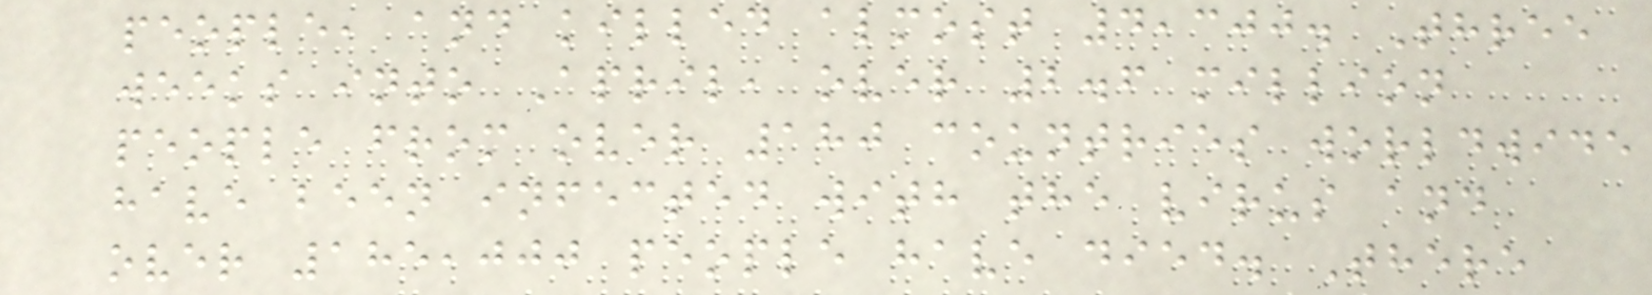people, and killed almost 4,300. Three
weeks into April, over 2.6 million
people from over 180 countries worldwide
have been infected with the virus and
over 185,000 people have died. There
